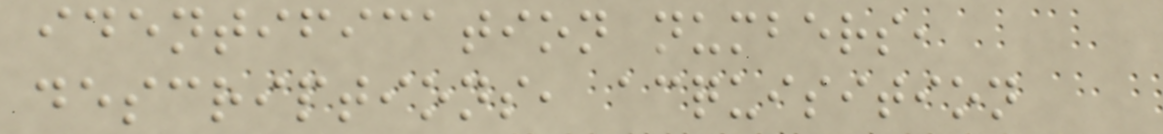identification numbers,
descriptions, acquisition
